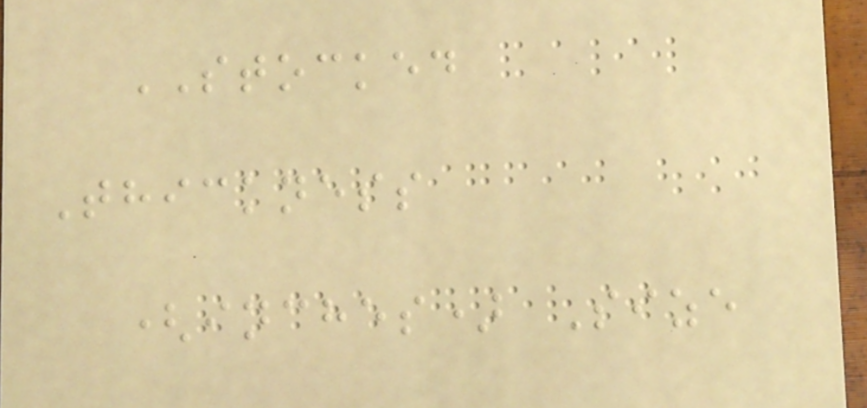STOCKED
Thickness
(inches) Size
